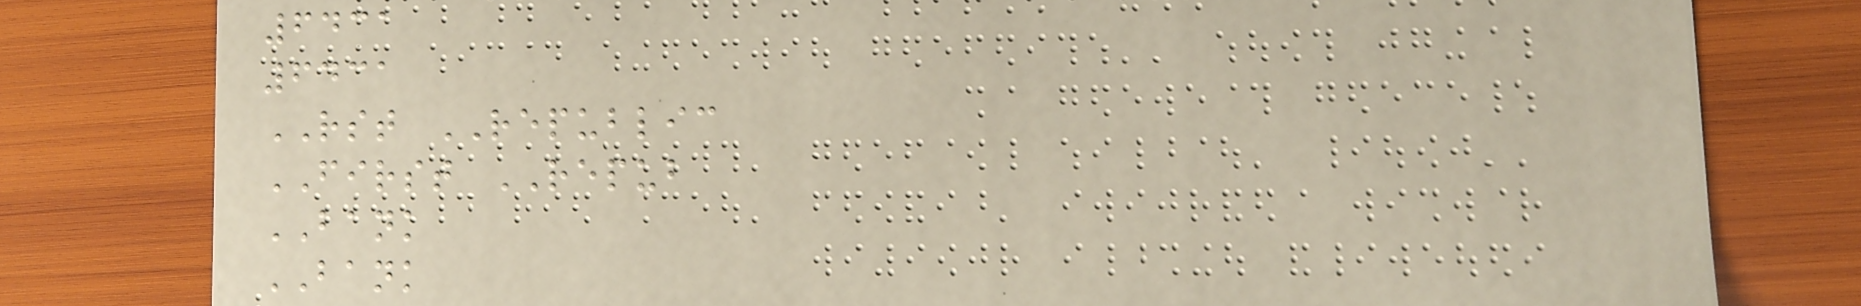6431
6431
RST REPUBLIC
FIRST REPUB
BANK
BANK
